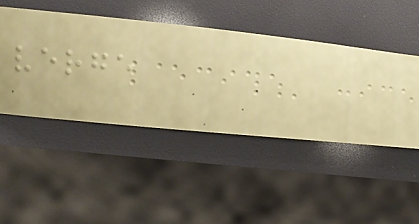verge
